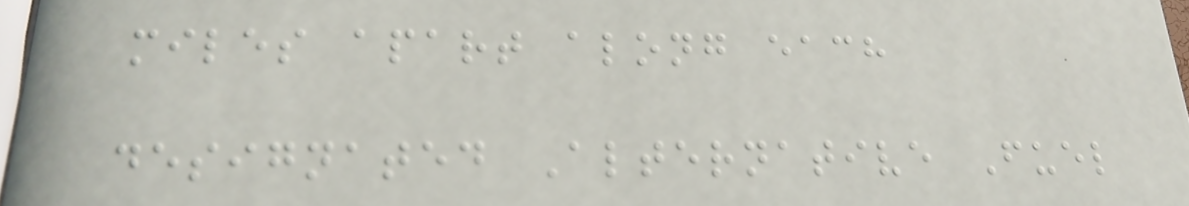miles apart along each
designated Alternative Fuel
